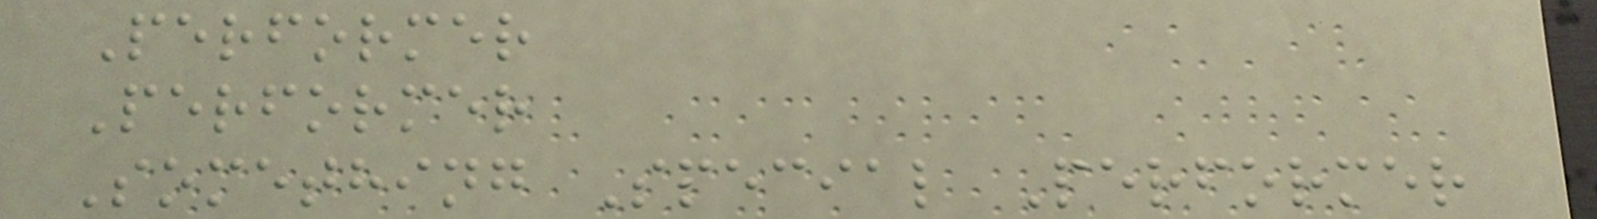Performer
Performer
Something Special Performer
